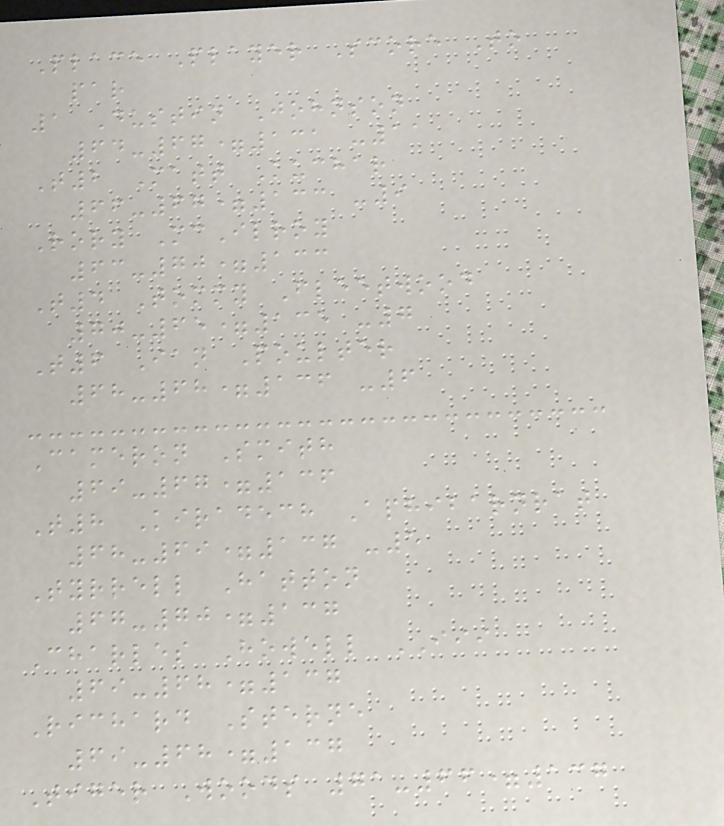Place Player Score To
par
1 Dustin Johnson
64-67=131 -11
T2 Matt Kuchar
66-67=133 -9
Rory McIlroy
63-70=133
T4 Tommy Fleetwood
70-65=135 -7
T6 Ian Poulter
68-68=136 -6
Cameron Smith
69-67=136
T8 Kiradech Aphibarnrat
68-69=137 -5
Tyrrell Hatton
67-70=137
Charles Howell III
69-68=137
Richard Sterne
69-68=137
Tiger Woods 71-66=137
